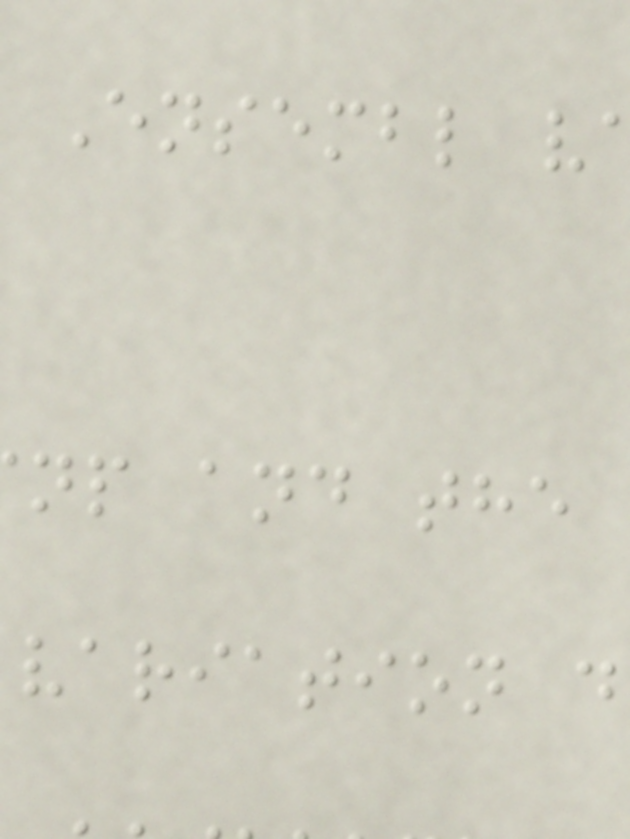Ensembl v
np and the
variation d
